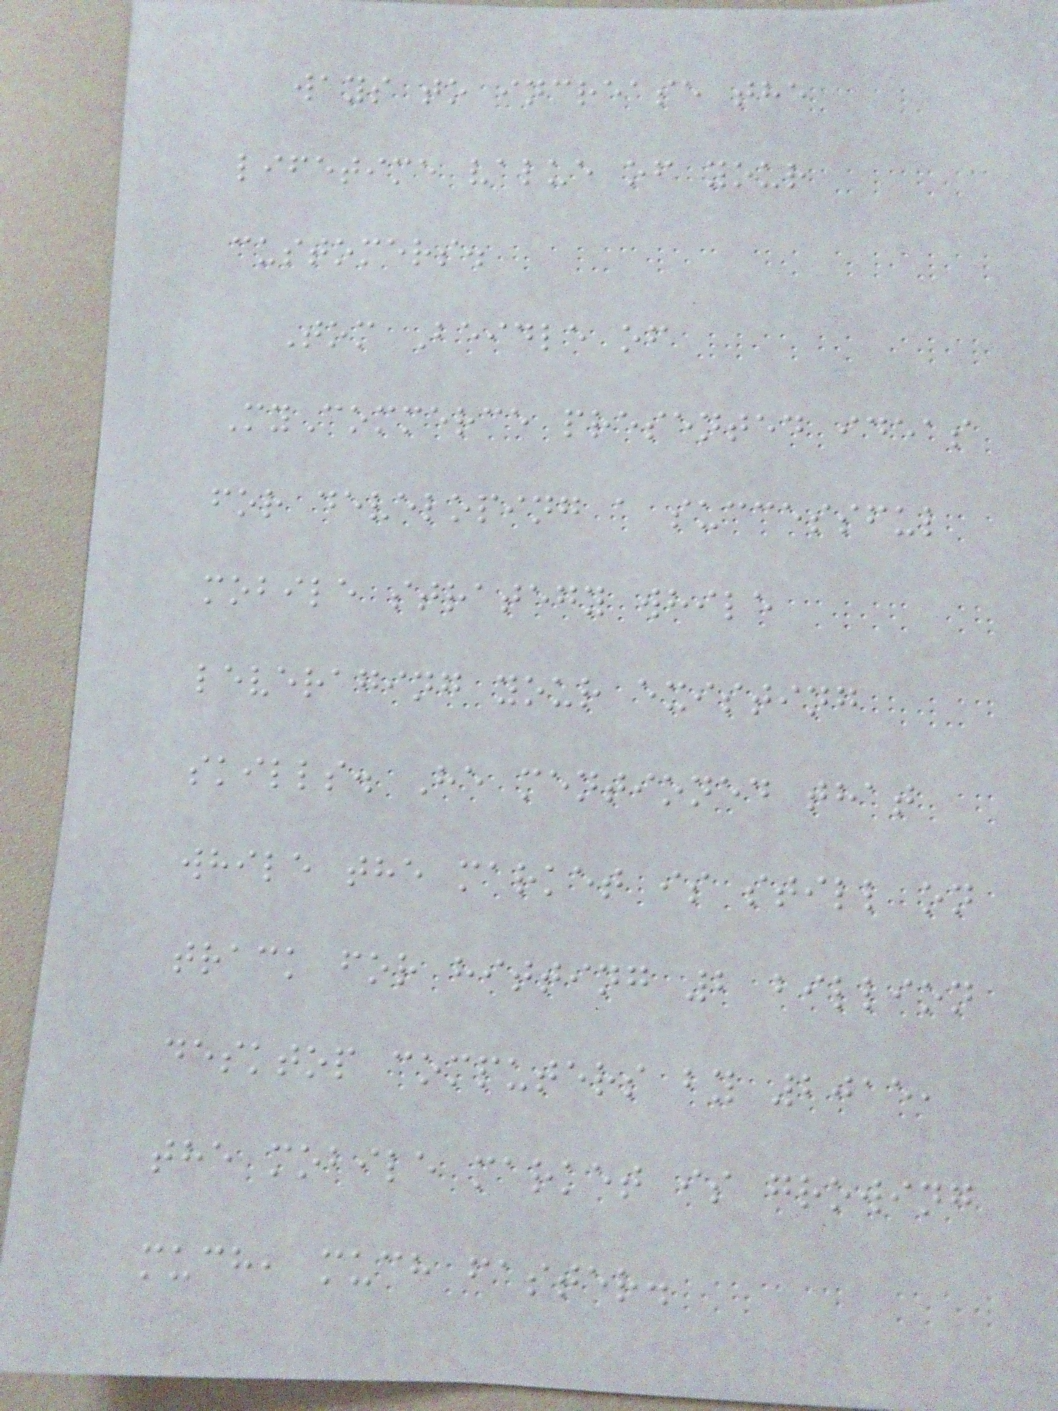ways to increase the
lifetime value of your
customers.
Tom Beidle of
MyCommerce presented ideas
for developing a successful
mobile strategy while
leveraging your existing
skills. He mentioned that
while the market is still on
track for hitting 2 billion
desktop computers by 2015,
the mobile market is growing
much, much faster.
